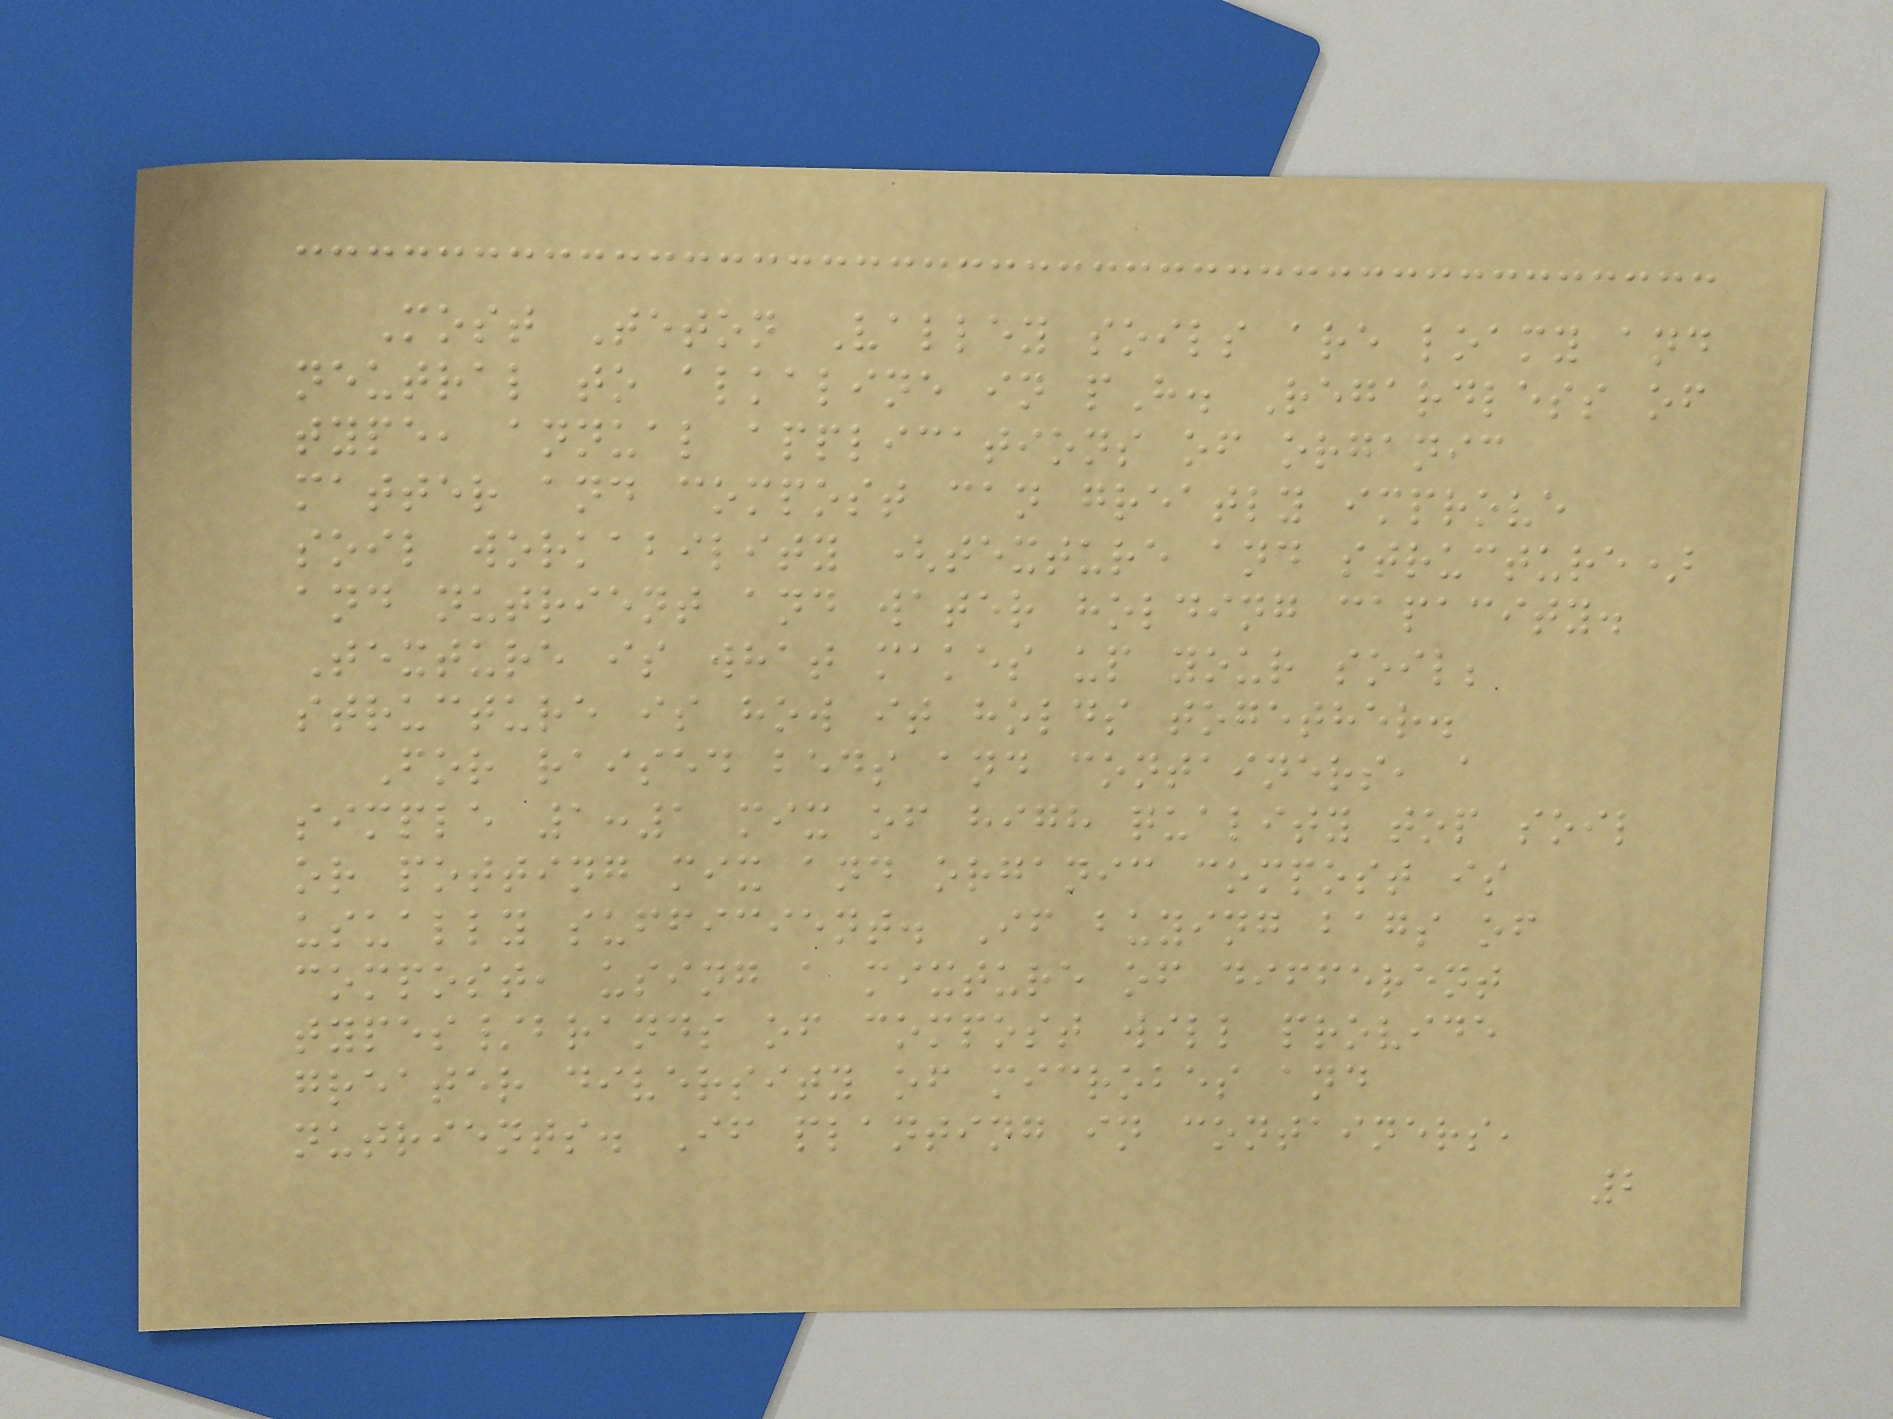Most Teton Valley soils are loamy and
neutral to alkaline in pH. Regardless of
type, annual applications of organic
matter and compost can greatly improve
soil workability (texture and structure)
and nutrient and water holding capacity.
Texture is what makes up your soil;
structure is how it holds together.
For raised beds and containers, a
simple 1:1 mix of high quality top soil
or potting mix and organic compost is
usually sufficient. If buying bags of
compost, using a mixture of different
types/brands of compost will provide
greater diversity of microbes and
nutrients. If planting in containers,
2
